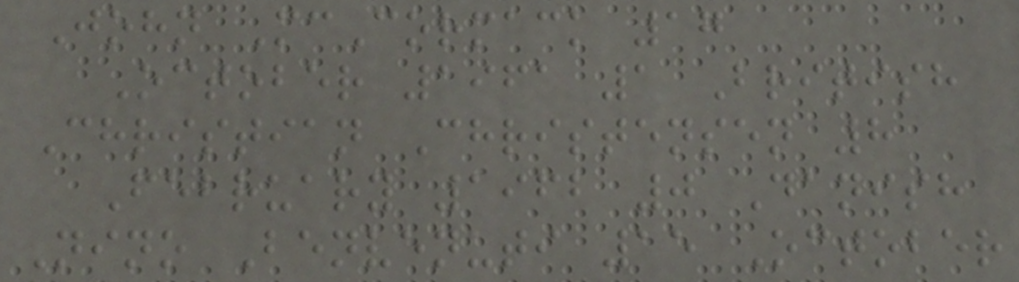John McCormack 17
October 1961 1 British
Christian Christensen 8
February 1962 0 Danish
Nino Benvenuti 15 October
